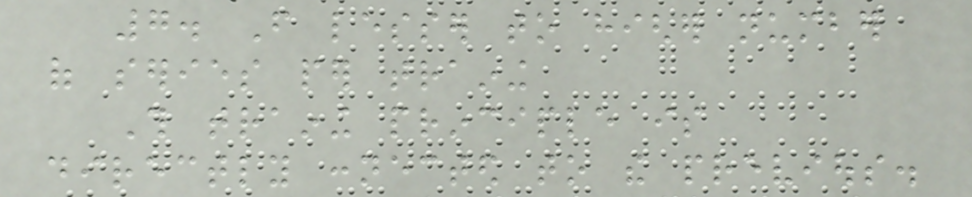7. From lesser to higher number
of series per training
This training principle is
directly connected to the previous.
